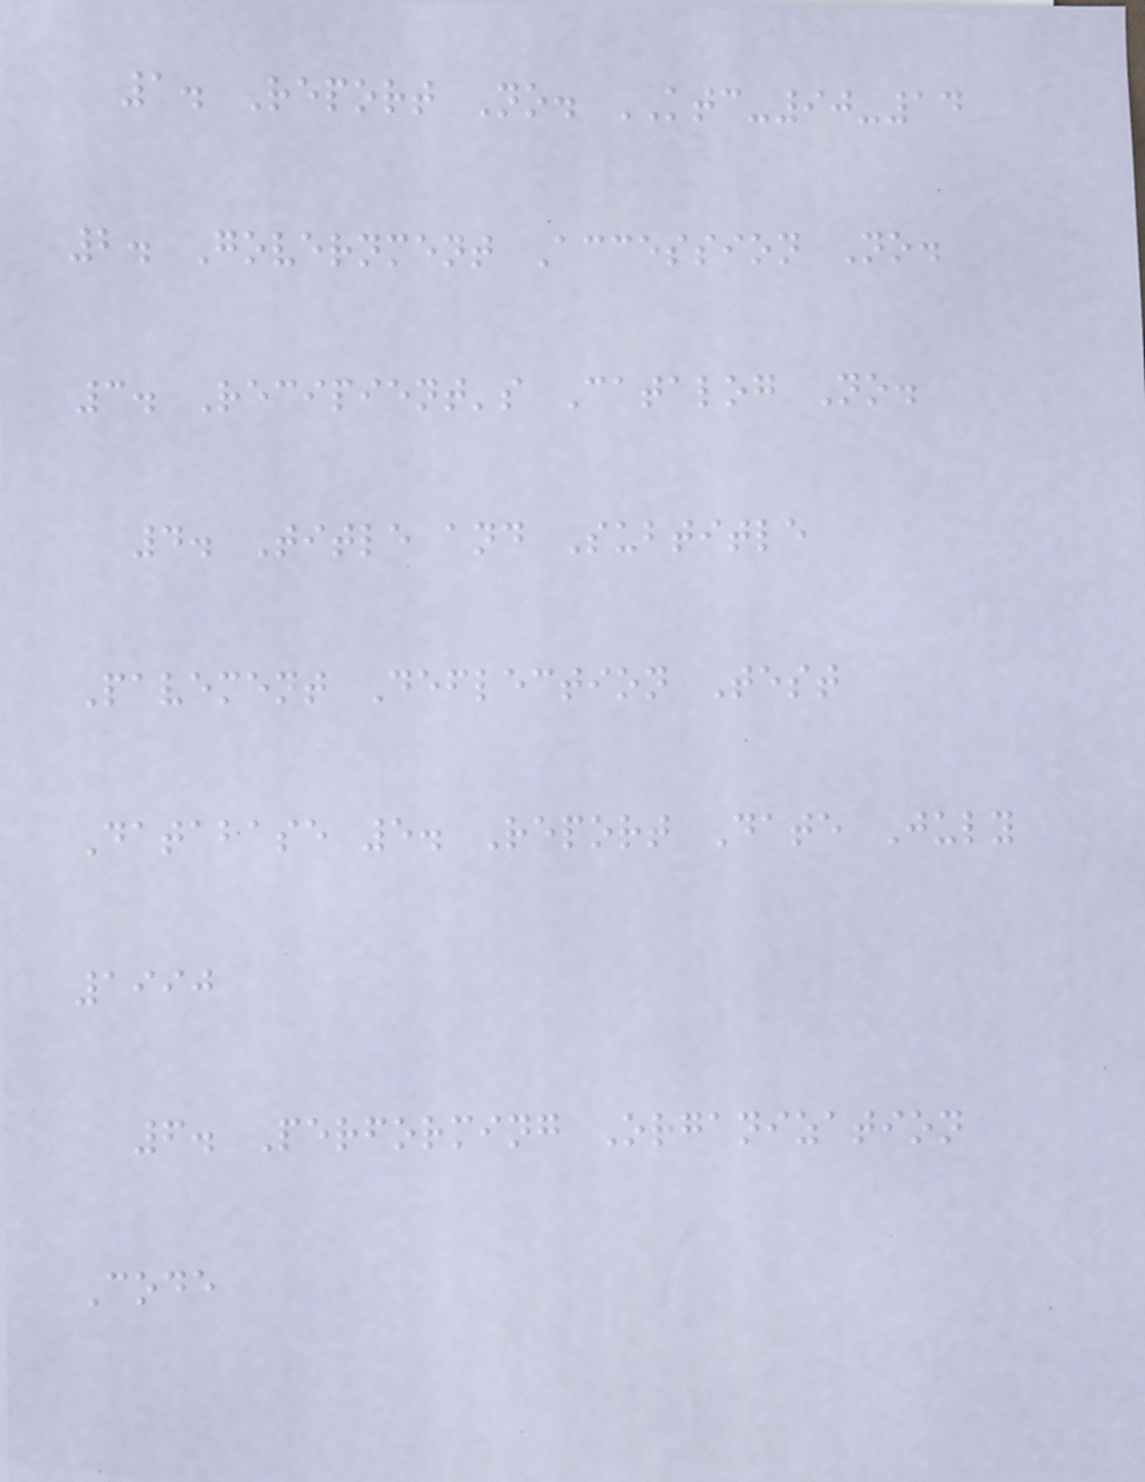1. Report No. KTC-90-14
2. Government Accession No.
3. Recipient's Catalog No.
4. Title and Subtitle
Pavement Deflection Test
Database 5. Report Date July
1990
6. Performing Organization
Code
